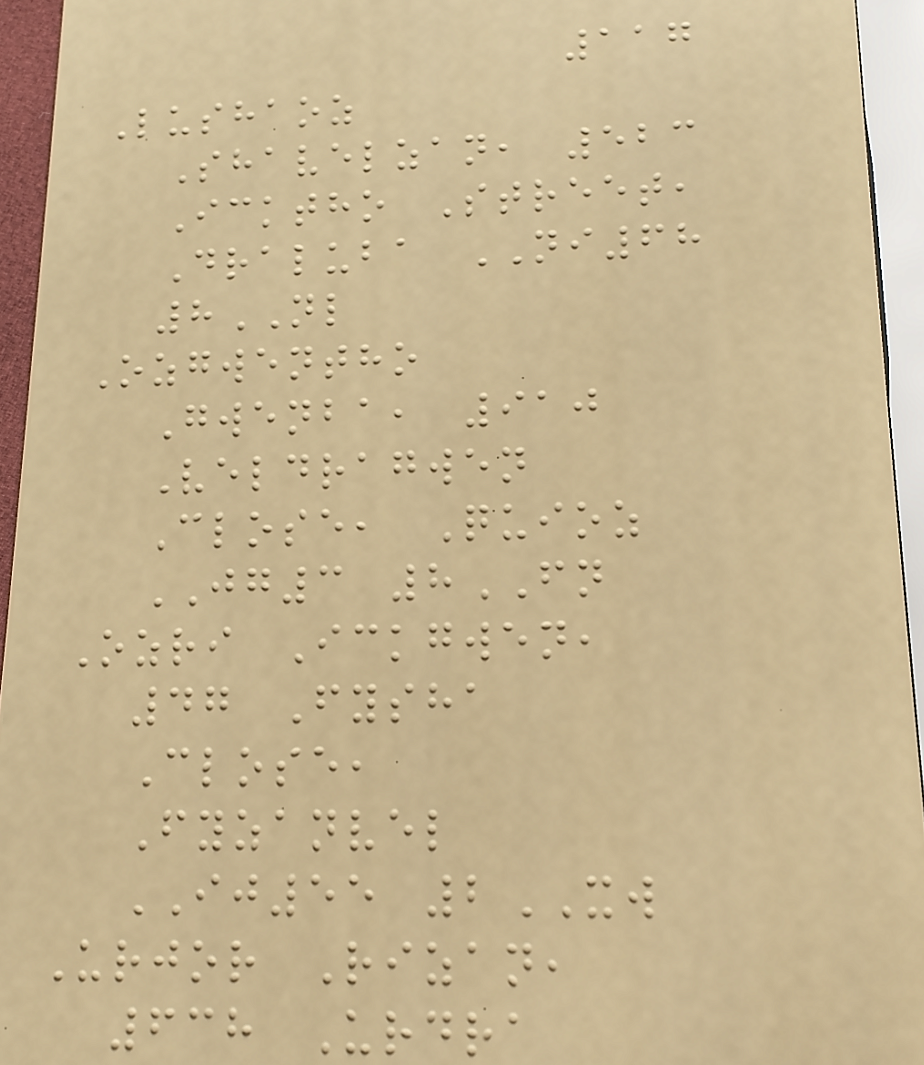117
Lushaoz
Shavelzan, 523
Icktho Street,
Draluba NI68
8NL
Ozgwentho
Gwenba, 910
Veldragwen
Close, Quioz
JG3 8FN
Ozri Ickgwen,
47 Fysha
Close,
Fyzanvel
IJ55 2XW
Urjor Rizan,
638 Urdra
